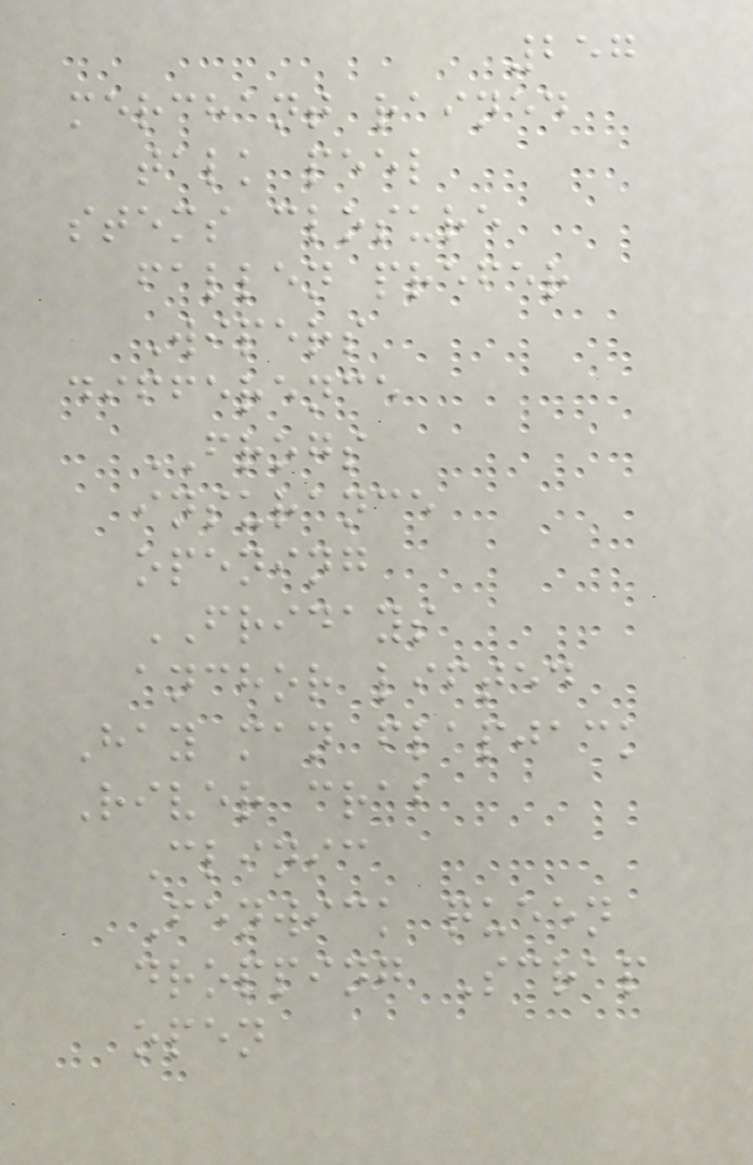257
merchant rained
talk peel
stems closure
fallen prefer
Wipers
difference
FROGS
insurance
opening
FRIDAYS
anchor lifted
Hay man flapjack
River crab
Clinic
Fenwick queen
dropping Scrap
open
